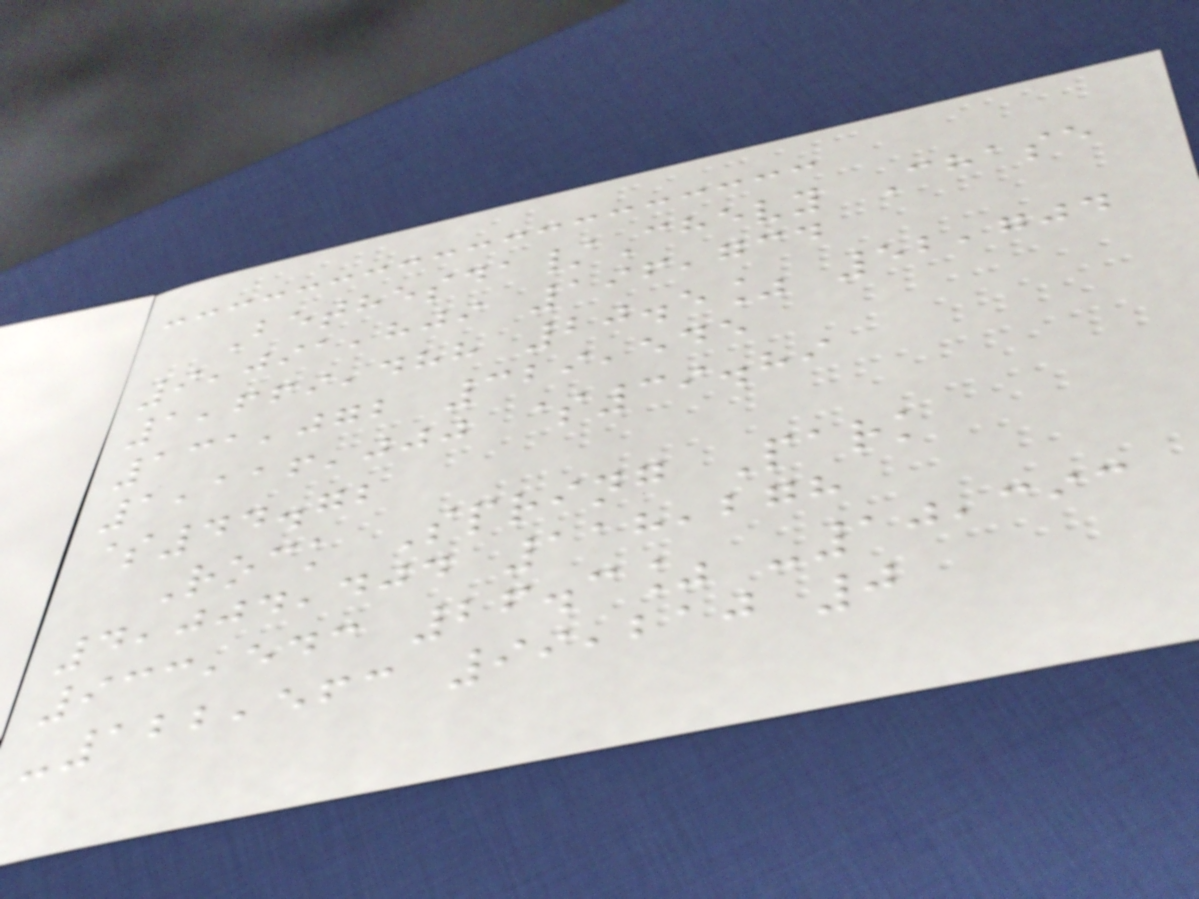Bethesda/Chevy Chase
9,091,809 196,734
1,669,488 20.5% 52,704
131,072 329,545
1,116,000 $39.89
$44.72
Rock Spring Park
4,004,404 118,278
933,543 26.3% -10,393
-122,563 99,210 0
